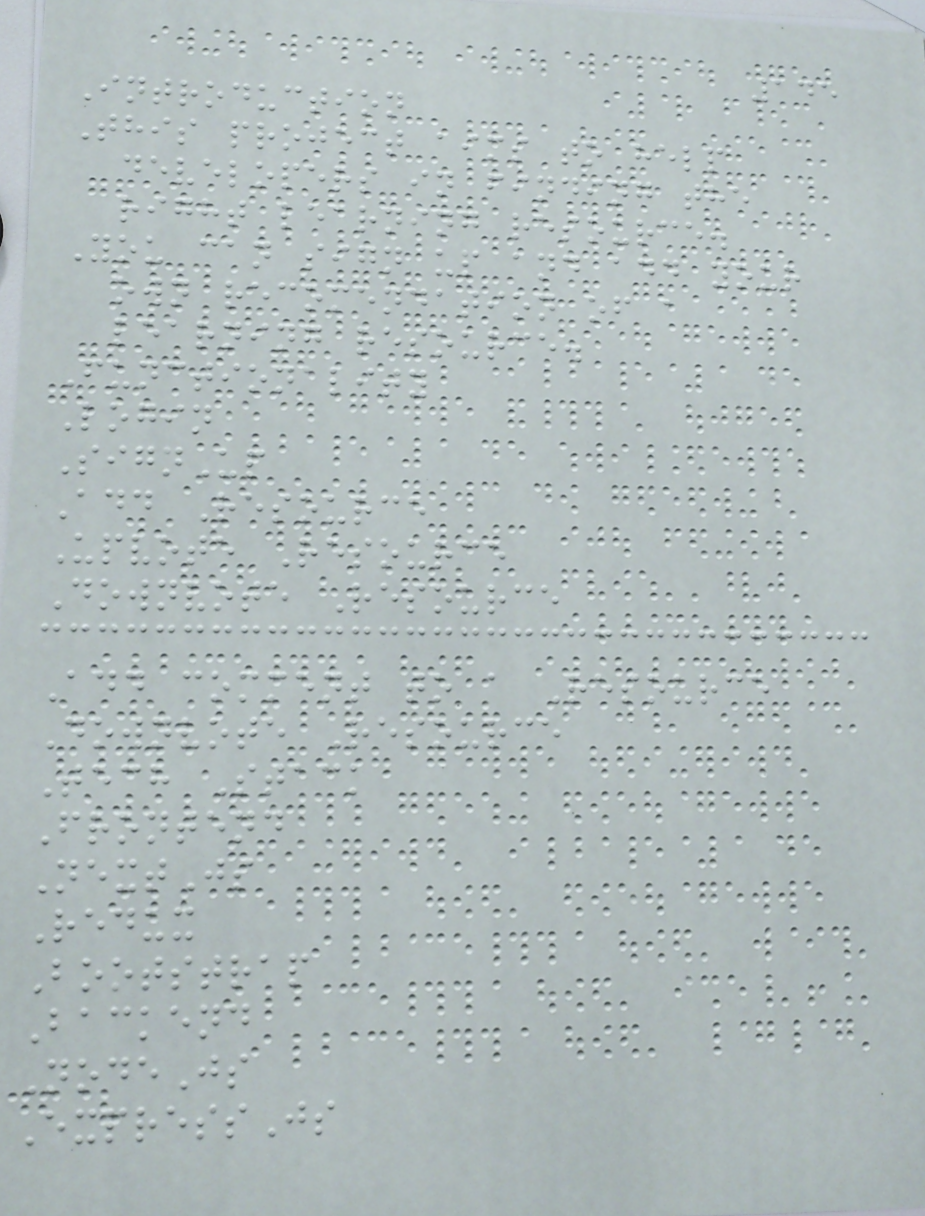145
Introduction
This project aims to help
developers in finding the
right learning resource.
You can sign up and add your
own recomendation of a
learning resource.
Functionality
Login
SignUp
Add Resource
Upvote Resource
Downvote Resource
Add comment to a Resource
Downvote Resource
Tech Stack
Frontend
NextJs
Redux
Bootstrap
Backend
NodeJs
ExpressJs
